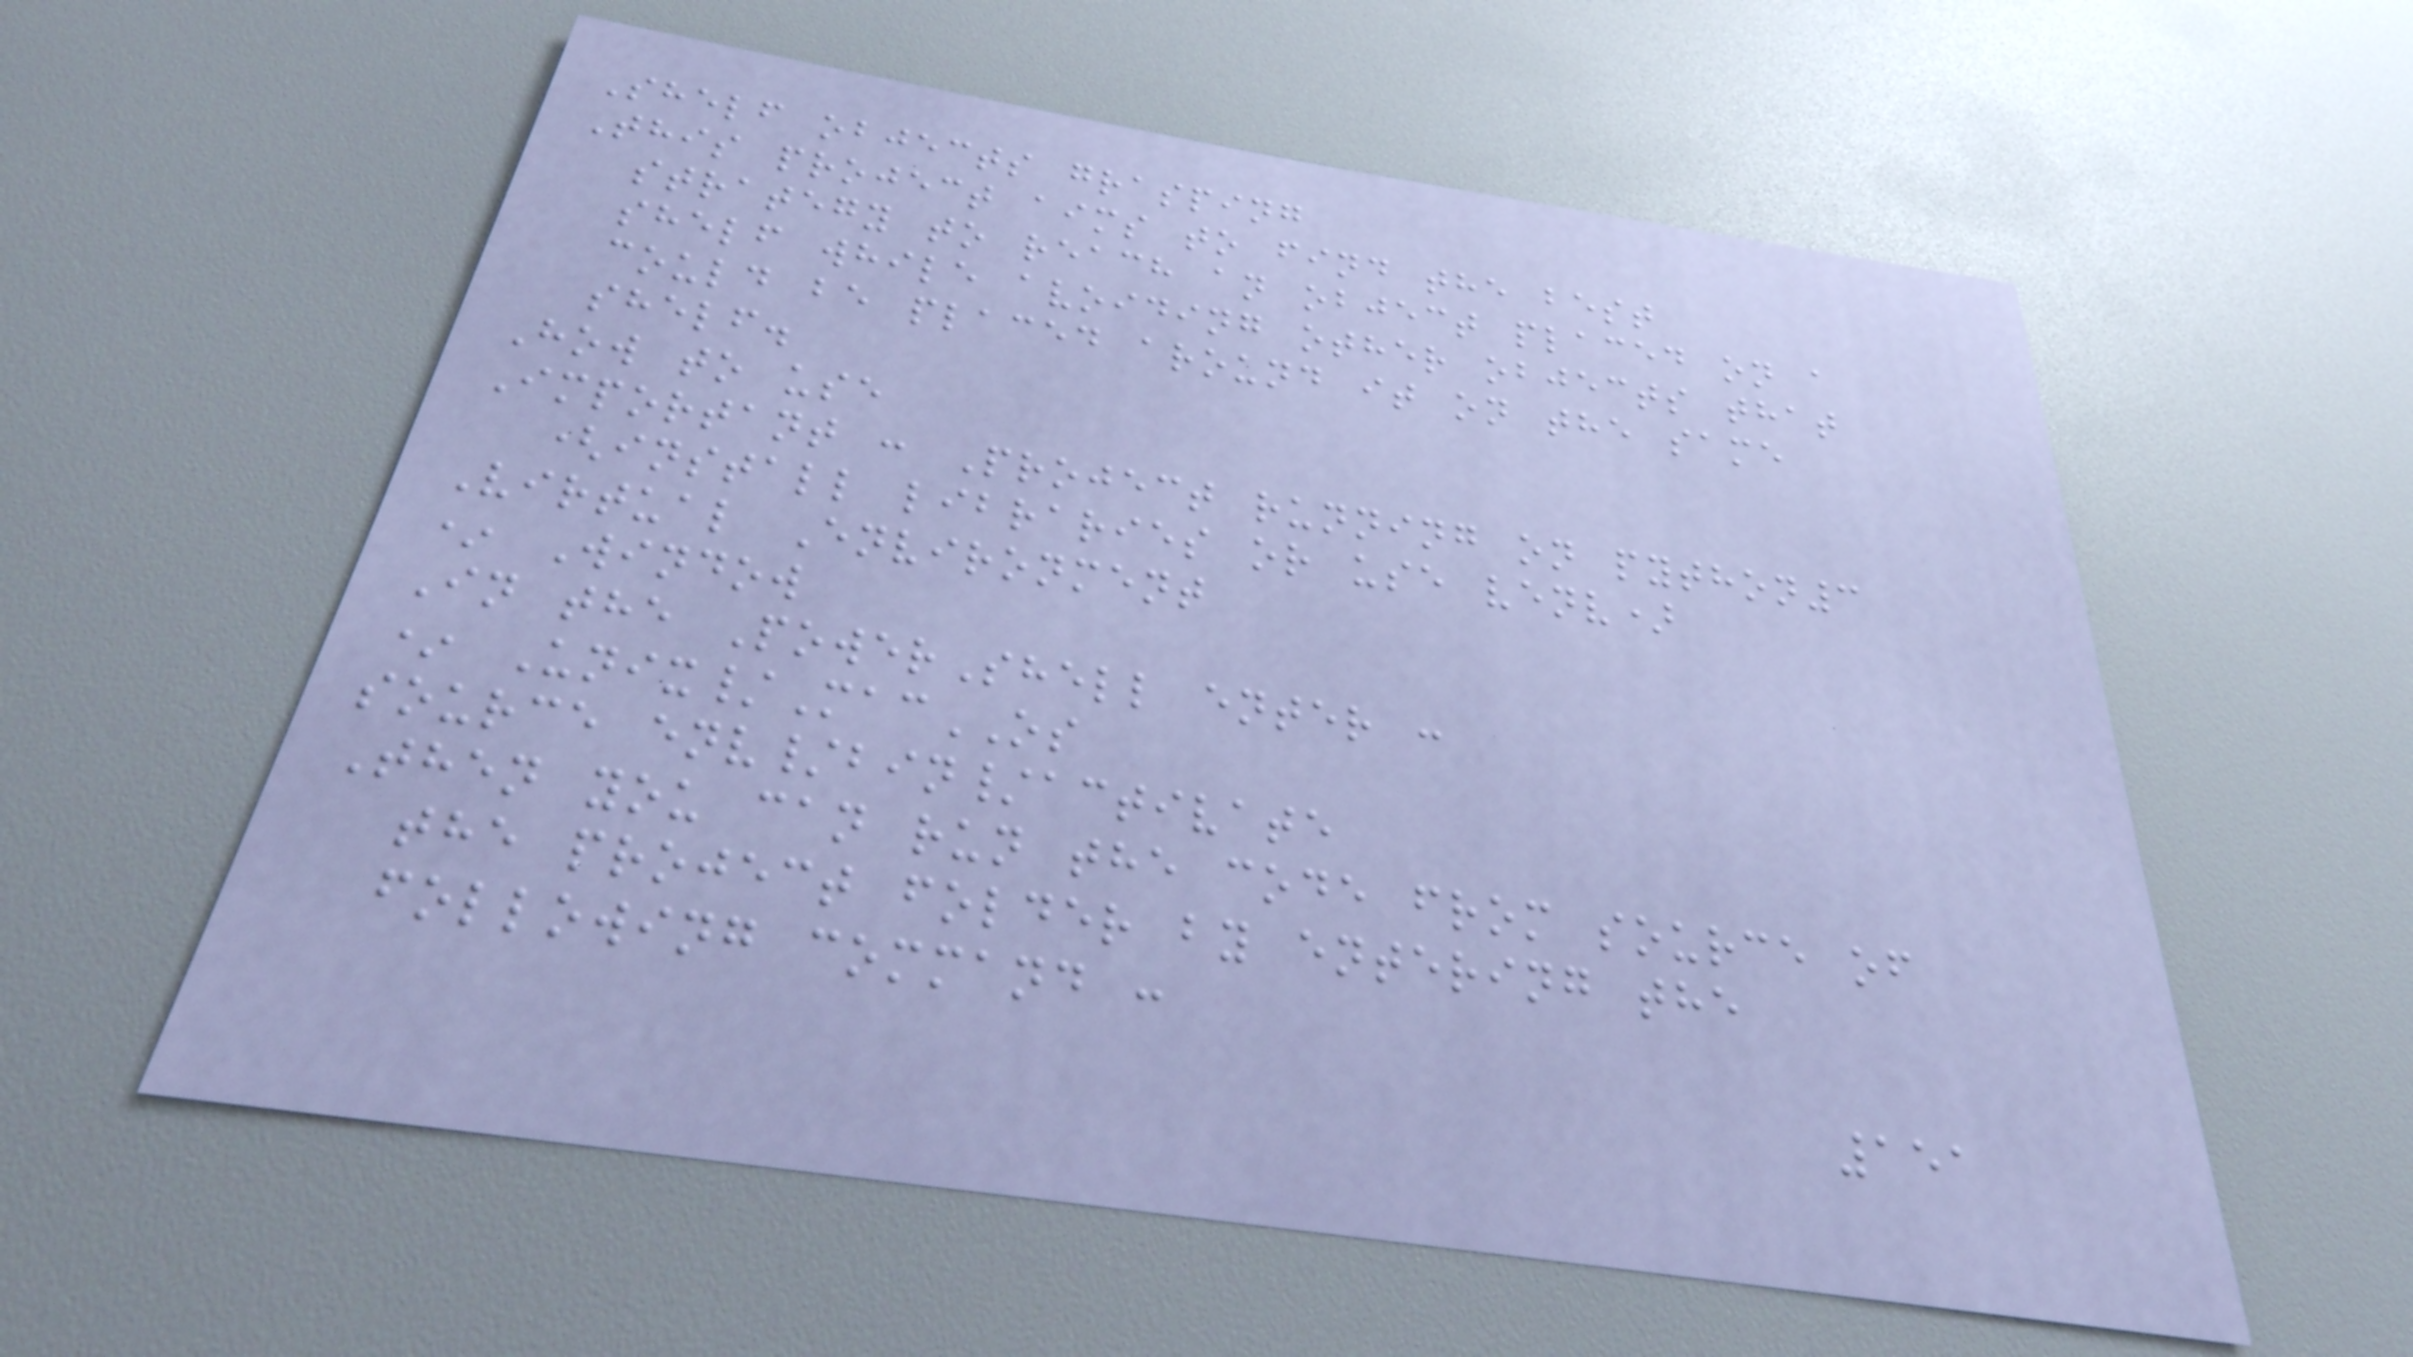Shelf objects grasping
This project aims to find the best
strategy to reach an object placed on a
shelf while avoiding other objects that
could be placed around it on the same
shelf.
How to use
Important : Project running on python3
(install libraries or use venv)
Virtual Environment
* Window
In the PowerShell enter :
* Unix/MacOS
source env/bin/activate
Then you can run the code from source of
the project folder by entering the
following command :
151
